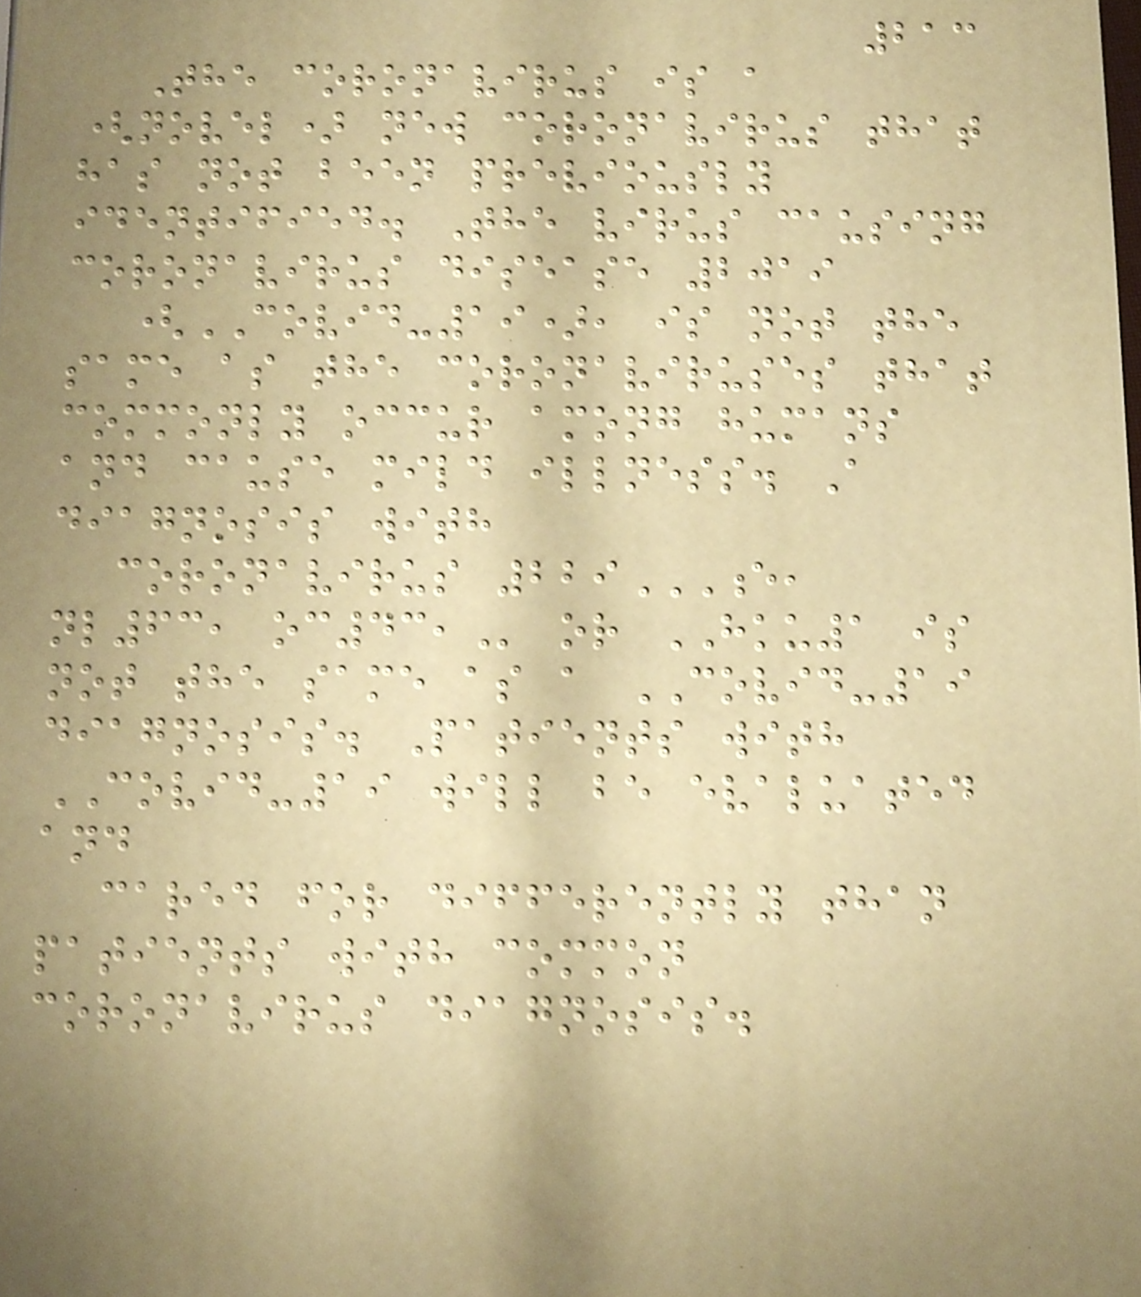213
The coronavirus is a
(novel) new coronavirus that
has not been previously
identified. The virus causing
coronavirus disease 2019
(COVID-19), is not the
same as the coronaviruses that
commonly occur among humans
and cause mild illness. A
diagnosis with
coronavirus 229E,
NL63, OC43, or HKU1 is
not the same as a COVID-19
diagnosis. Patients with
COVID-19 will be evaluated
and
cared for differently than
patients with common
coronavirus diagnosis.
